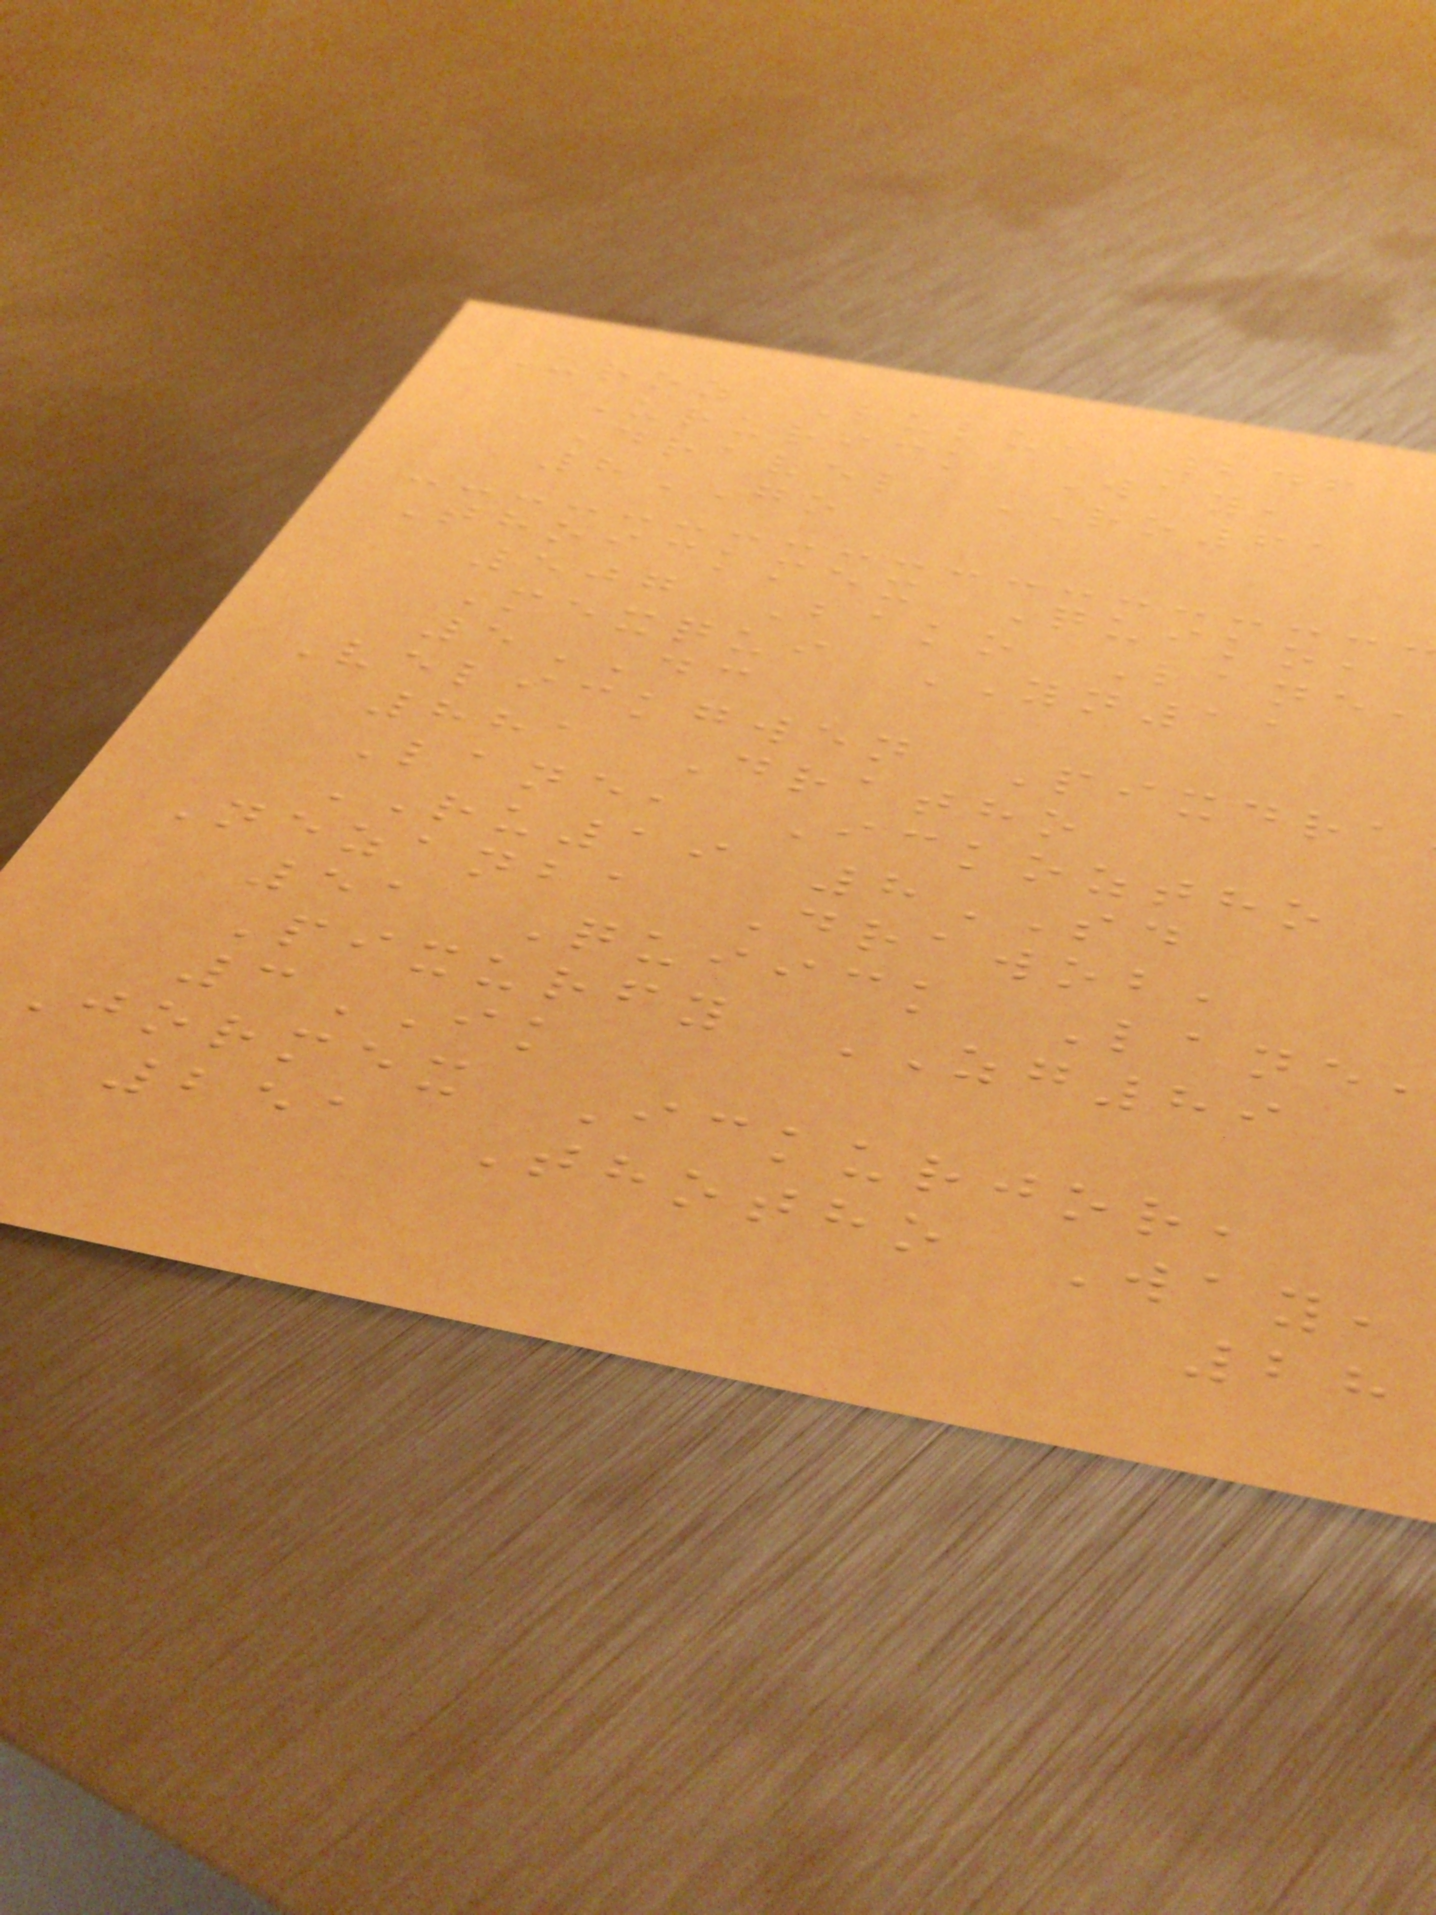Uroz Lulu, 246
Ururick Way,
Dravel RO61
8GO
Thoickmex Quiko,
507 Bako Lane,
Mexqui YN11
5DC
Velickgwen Pixdra
881 Dratho
Lane, Ickoztho
RU19 8SD
Nezanba Drawob,
51 Quiick Lane,
Pixurfy ZG89
3IK
Jormex Ickurjor,
251 Thotho Way,
28
